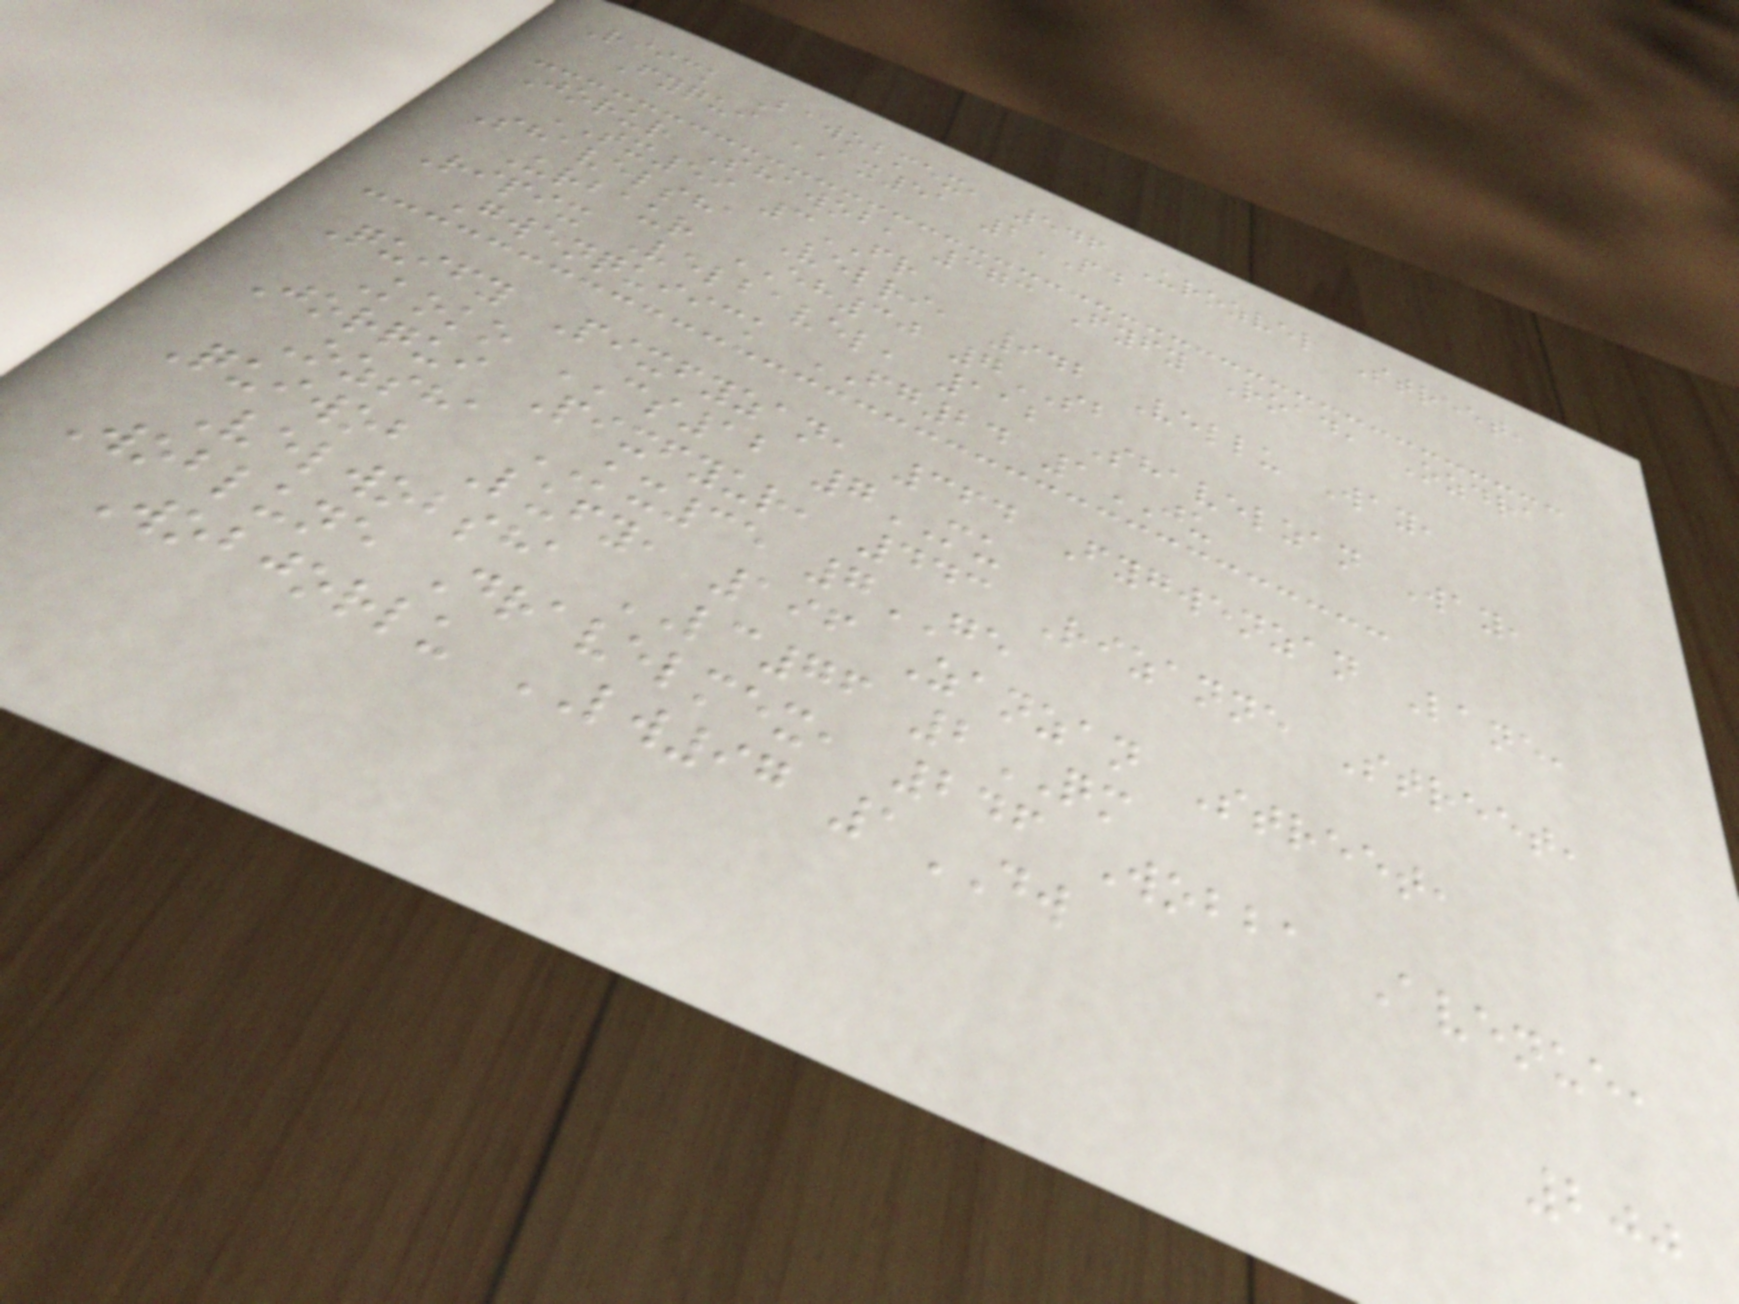Riick Bawobmex, 546 Urozvel Street,
Fyqui AX51 2PD
Jorur Shawob, 373 Fyfy Road, Ozdra
TX59 3FR
Shavelsha Velri, 942 Vellu Way,
Urbaur EH30 7SB
Ripix Velbavel, 112 Shavelzan Way,
Gwenquiick FG24 1JU
Quify Pixfyzan, 364 Fygwenzan Lane,
Koko CS12 7MU
Jorqui Pixfyur, 443 Rizanne Street,
Ozsha KX35 7GE
Quiwob Lufy, 196 Zanzan Street,
Velwobsha LC76 2QM
Woblune Dravelmex, 246 Wobba Avenue,
Wobjorlu LW97 1DW
200
